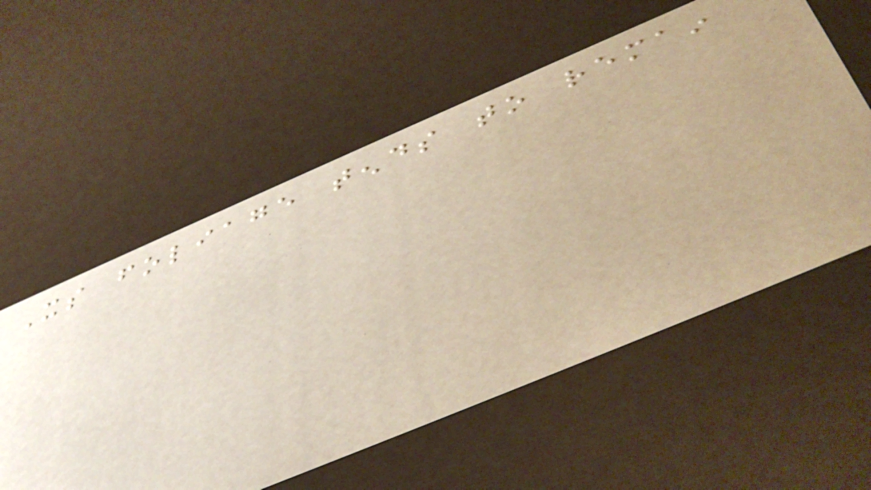Its foliage tends to remain
